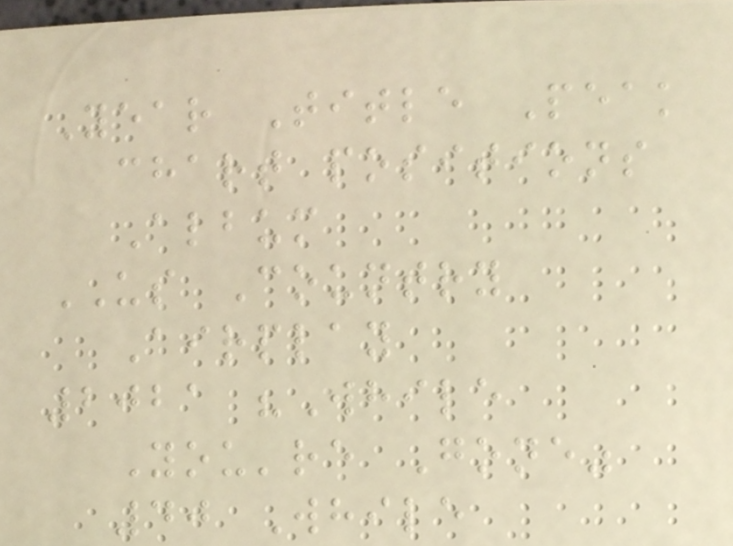Year Title Peak
chart positions
Album
US Country
Airplay
2021 "While
You're Gone"
40 While
